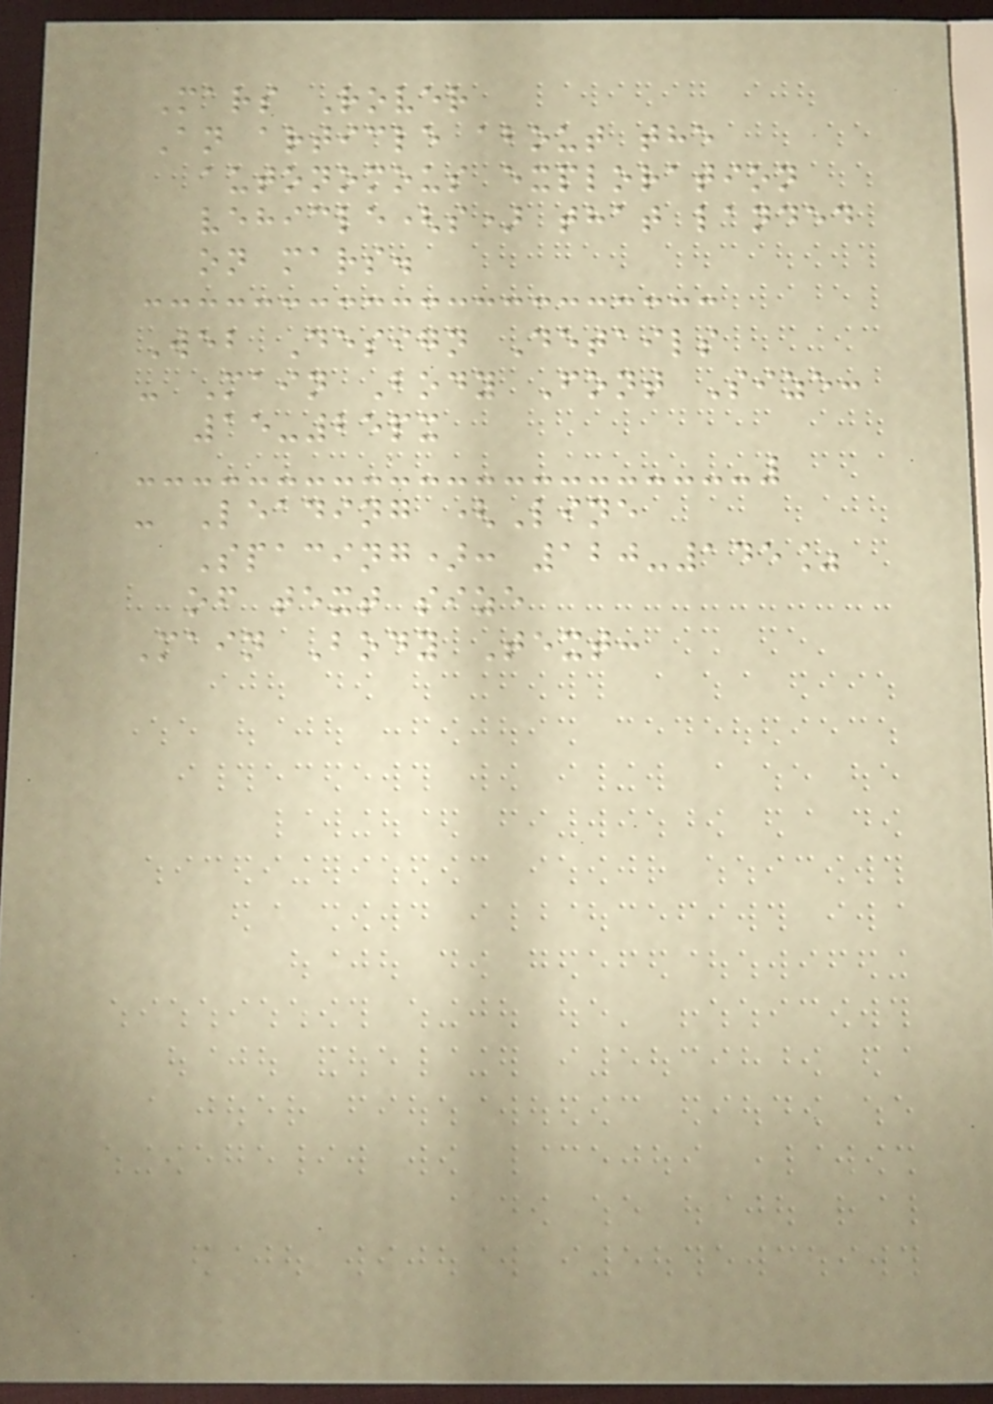Mars Rover
An article about the
autonomous exploration
vehicle(s) that landed
on mars.
Web Design Details
- Main Body Font Size:
15-25px
- Leading (Line
Spacing): 120-145%
of text size
Main Body Text:
